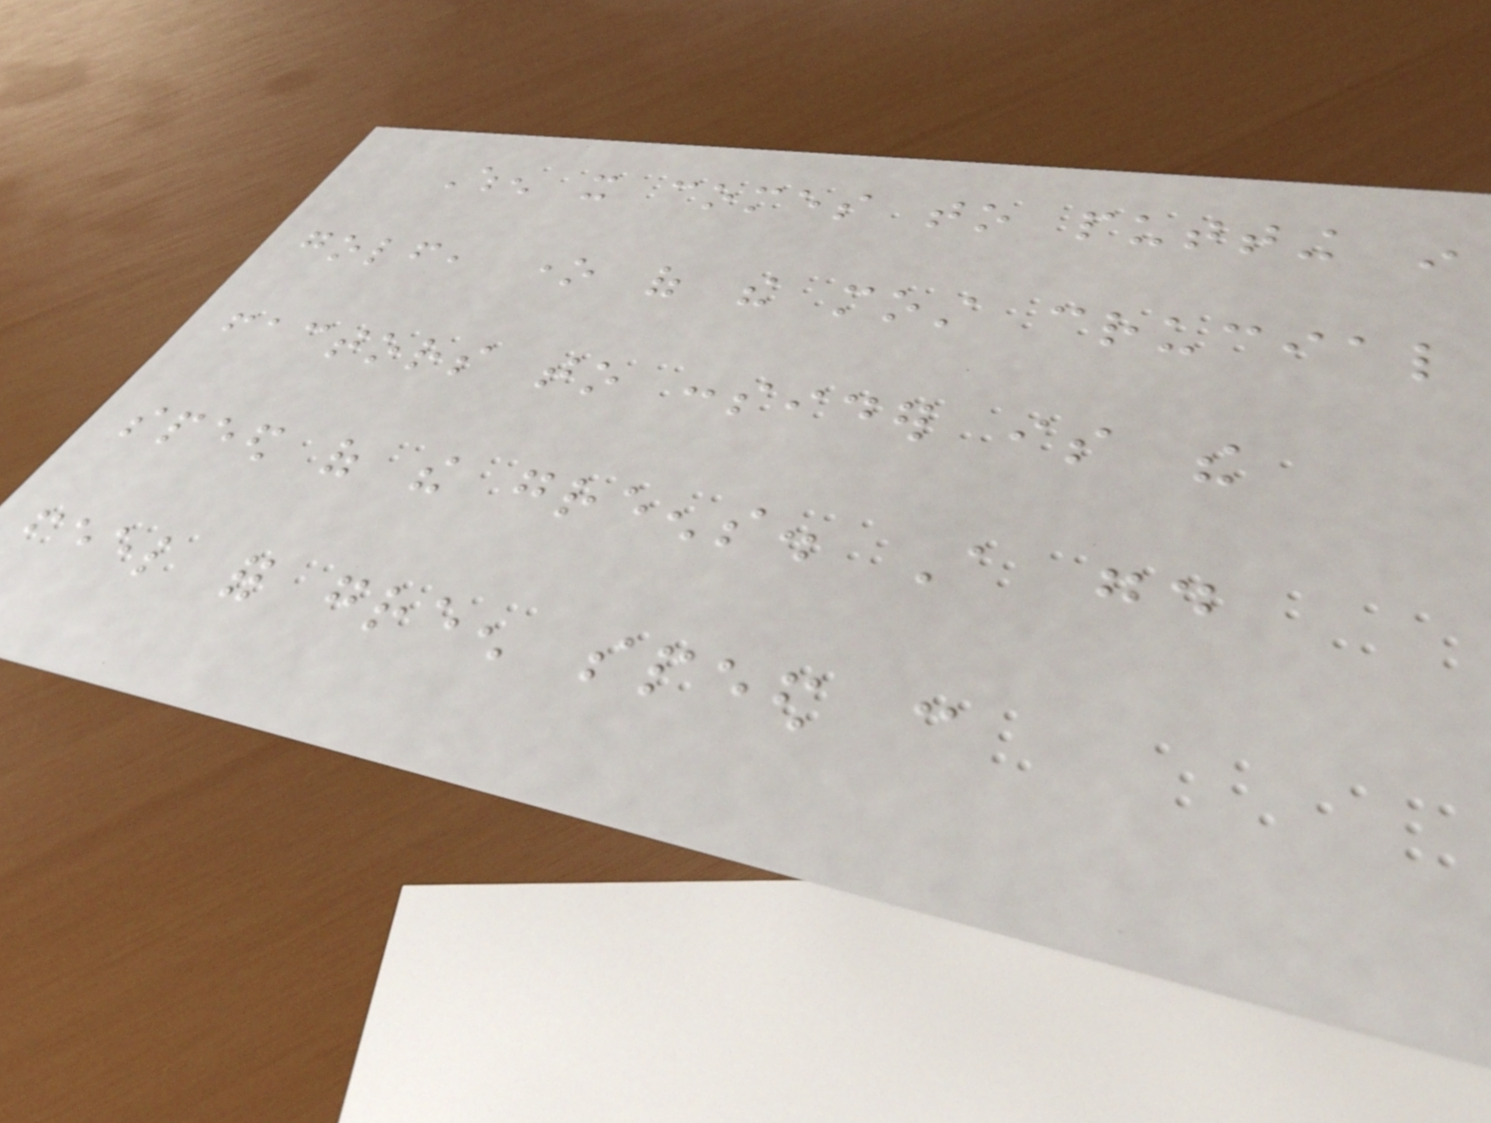When it comes to putting in
golf, one of the most crucial
factors to consider is the
speed of the greens. A good
feel for green speed can
